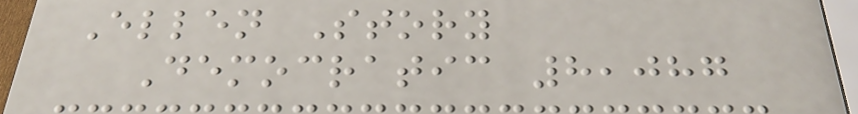Ellen Story
Democratic 8,087
